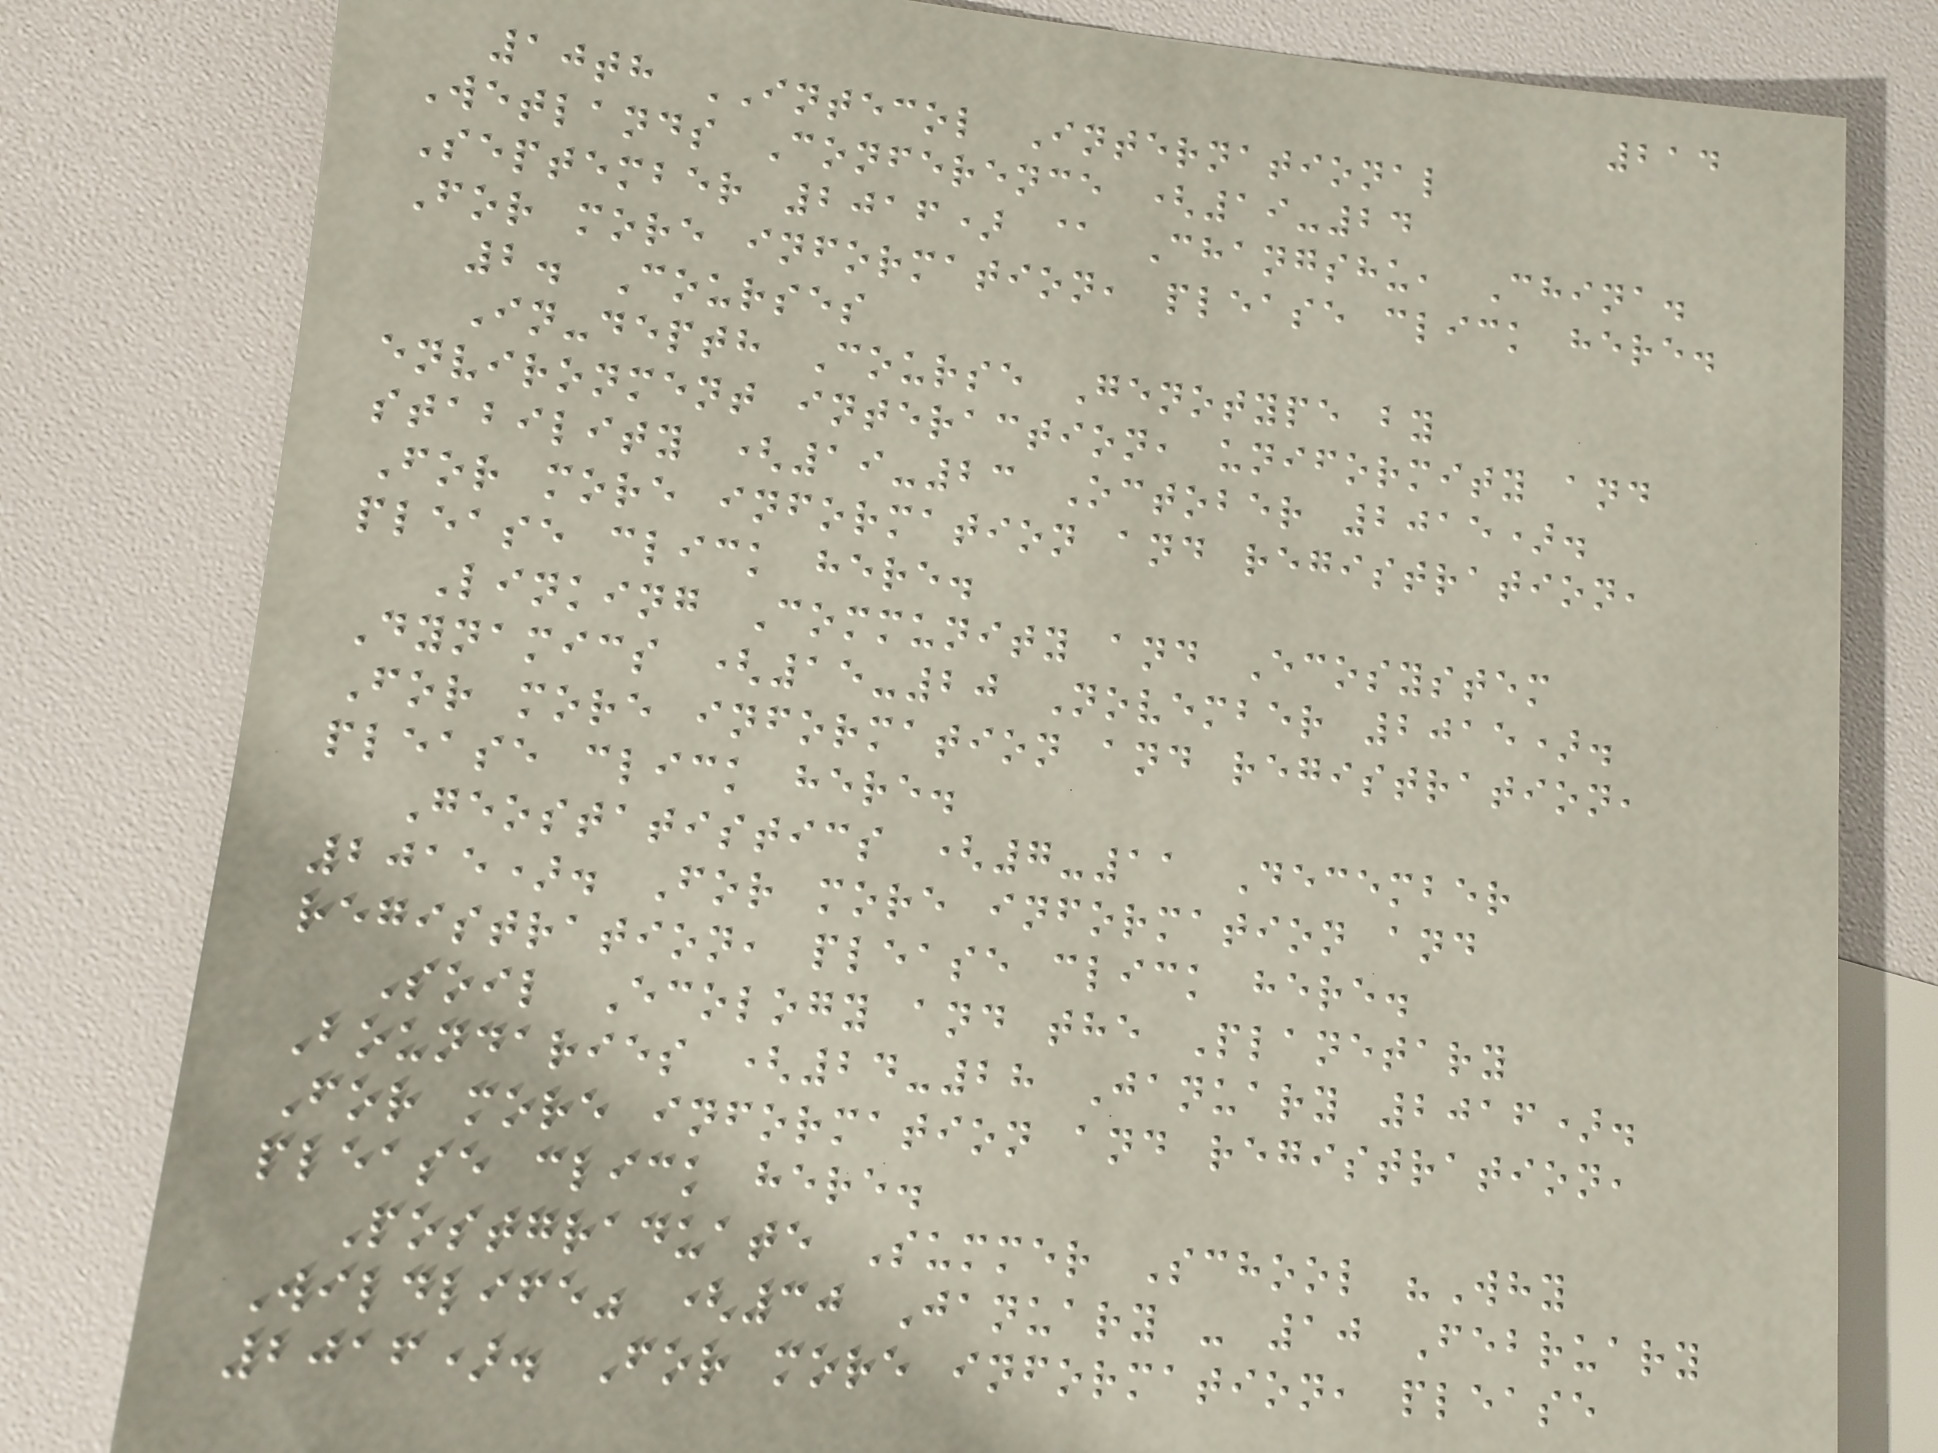214
10th INTECOL International
Wetlands Conference (19-24
September 2016) @ Changshu, China.
For more information, please click here.
2. Courses
In-depth Course Genotype by
environment interaction, uniformity and
stability (19-23 October 2015).
For more information and registration,
please click here.
Linking Community and Ecosystem
Dynamics (15-20 November 2015).
For more information and registration,
please click here.
Geostatistics (7-11 December
2015). For more information and
registration, please click here.
Soil Ecology and the Planetary
Boundaries (24-28 January 2016).
For more information and registration,
please click here.
Postgraduate Summer School "Why
Wildlife" (30 January - 10 February
2016). For more information, please
